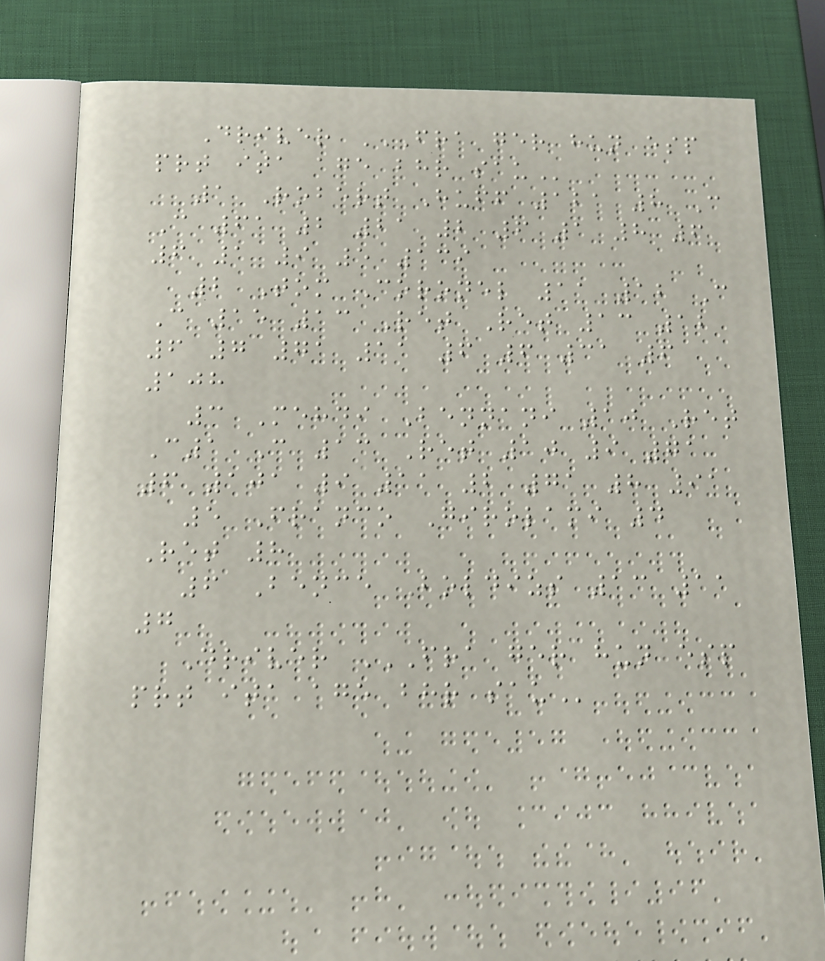Driver FRA GER HUN ESP
PRT ITA AGE BHR SAU
1 Robert Huff 121 8 C
C 61 2 21 2 6 1 8 6
6 1 9 5 139
2 Tom Coronel 11 12 C
C 15 13 Ret Ret 13 12
6 7 71 11 6 6 31 6
108
3 Mehdi Bennani 10 Ret
C1 C 13 Ret 10 9 71
6 101 9 11 2 71 8 91
5 Franco Girolami 4
Ret 8
6 Bence Boldizs 13 11
7
Driver FRA GER HUN ESP
PRT ITA AGE BHR SAU
